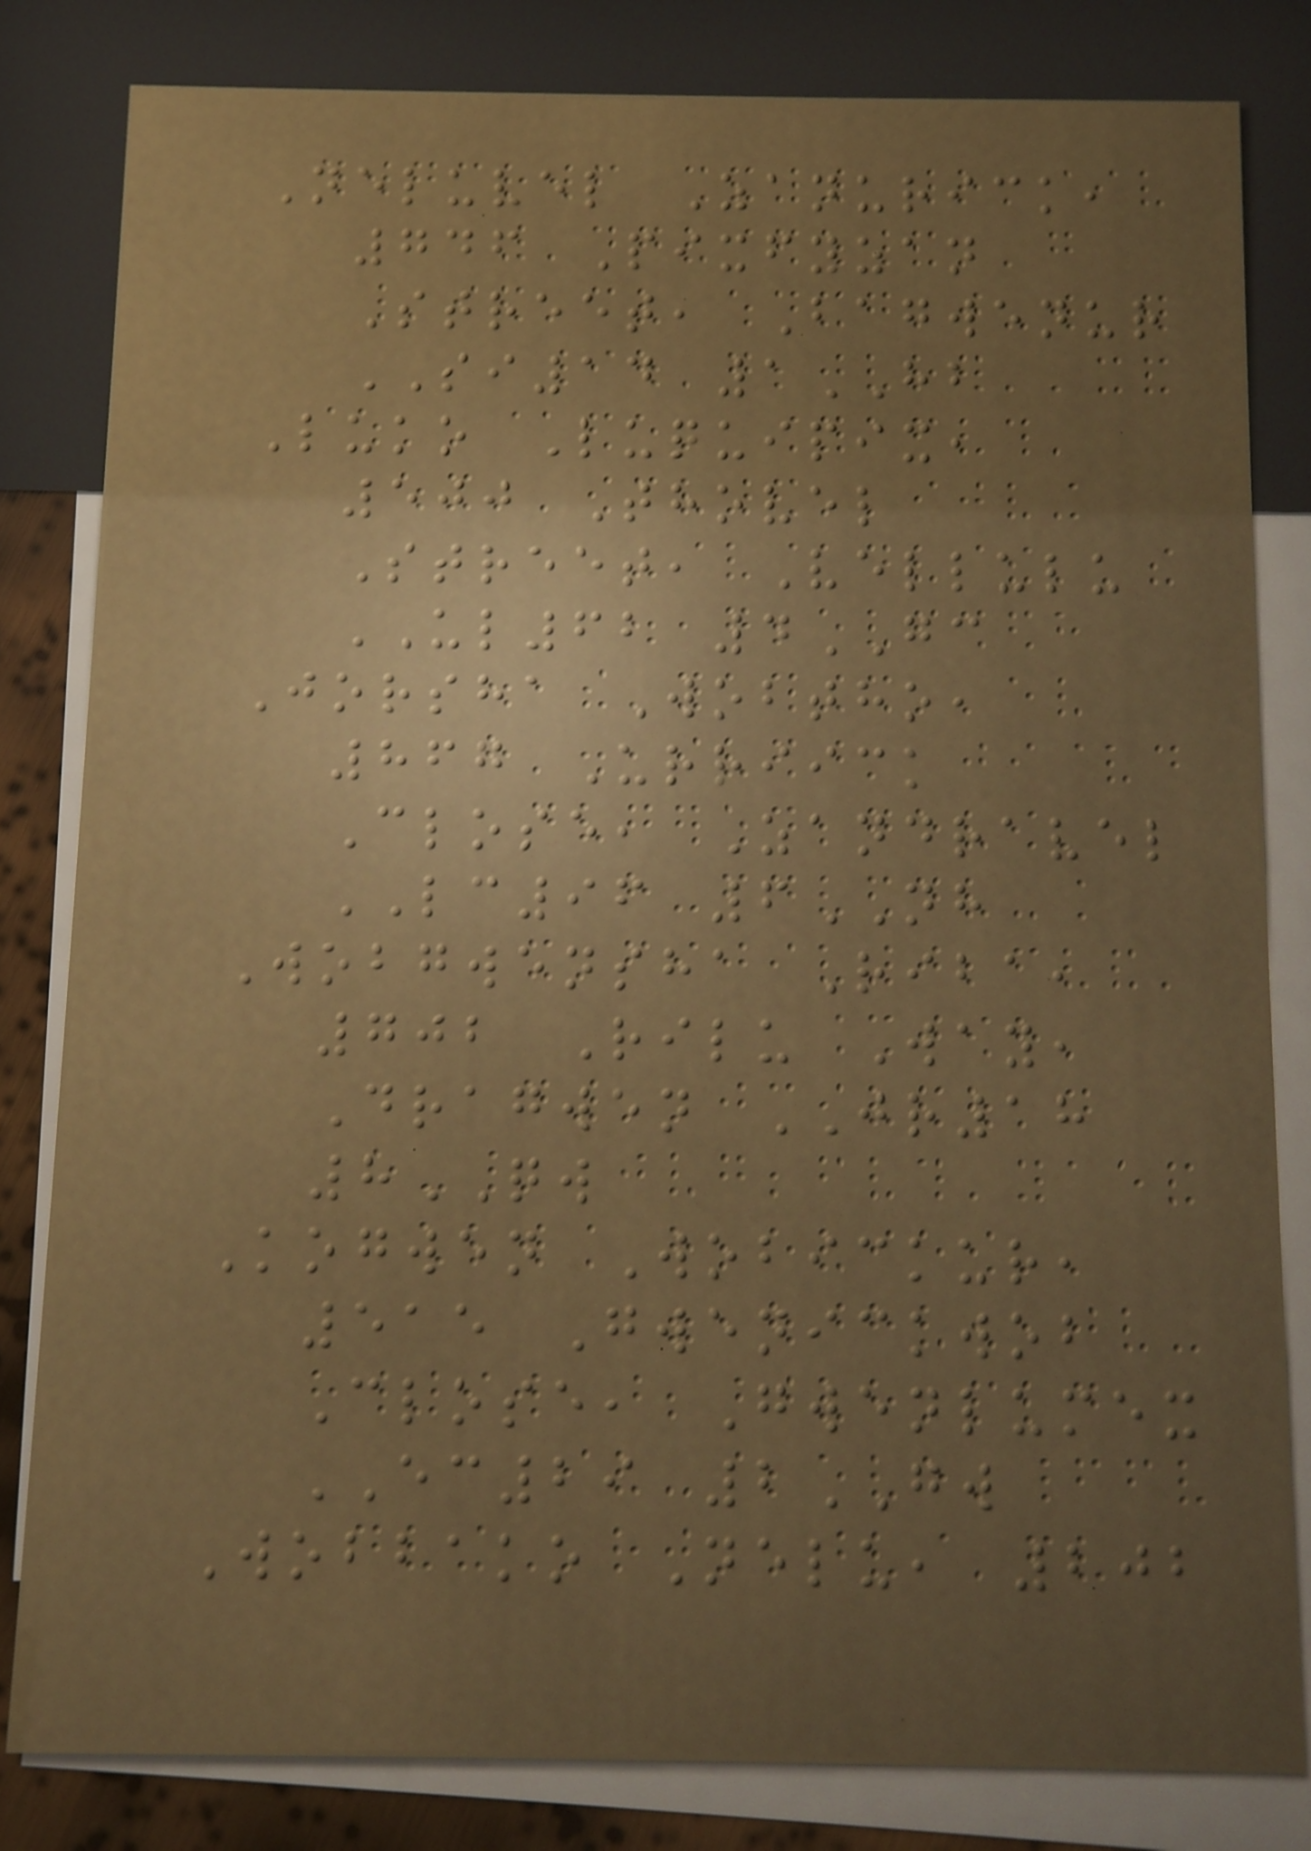Neluvel Zanurick,
746 Pixfyzan
Street, Bagwenur
SI14 1HB
Luko Luquipix,
500 Thovel
Street, Vellulu
UL62 4GC
Jorsha Wobtho,
867 Urriick
Close, Zandravel
LC96 6NH
Wobgwensha Riba,
702 Rilu Way,
Dragwen JR18
8QW
Kogwen Wobickur,
515 Gwenickwob
Close, Gwenlumex
EC29 2GW
Wobbako Nelu, 202
